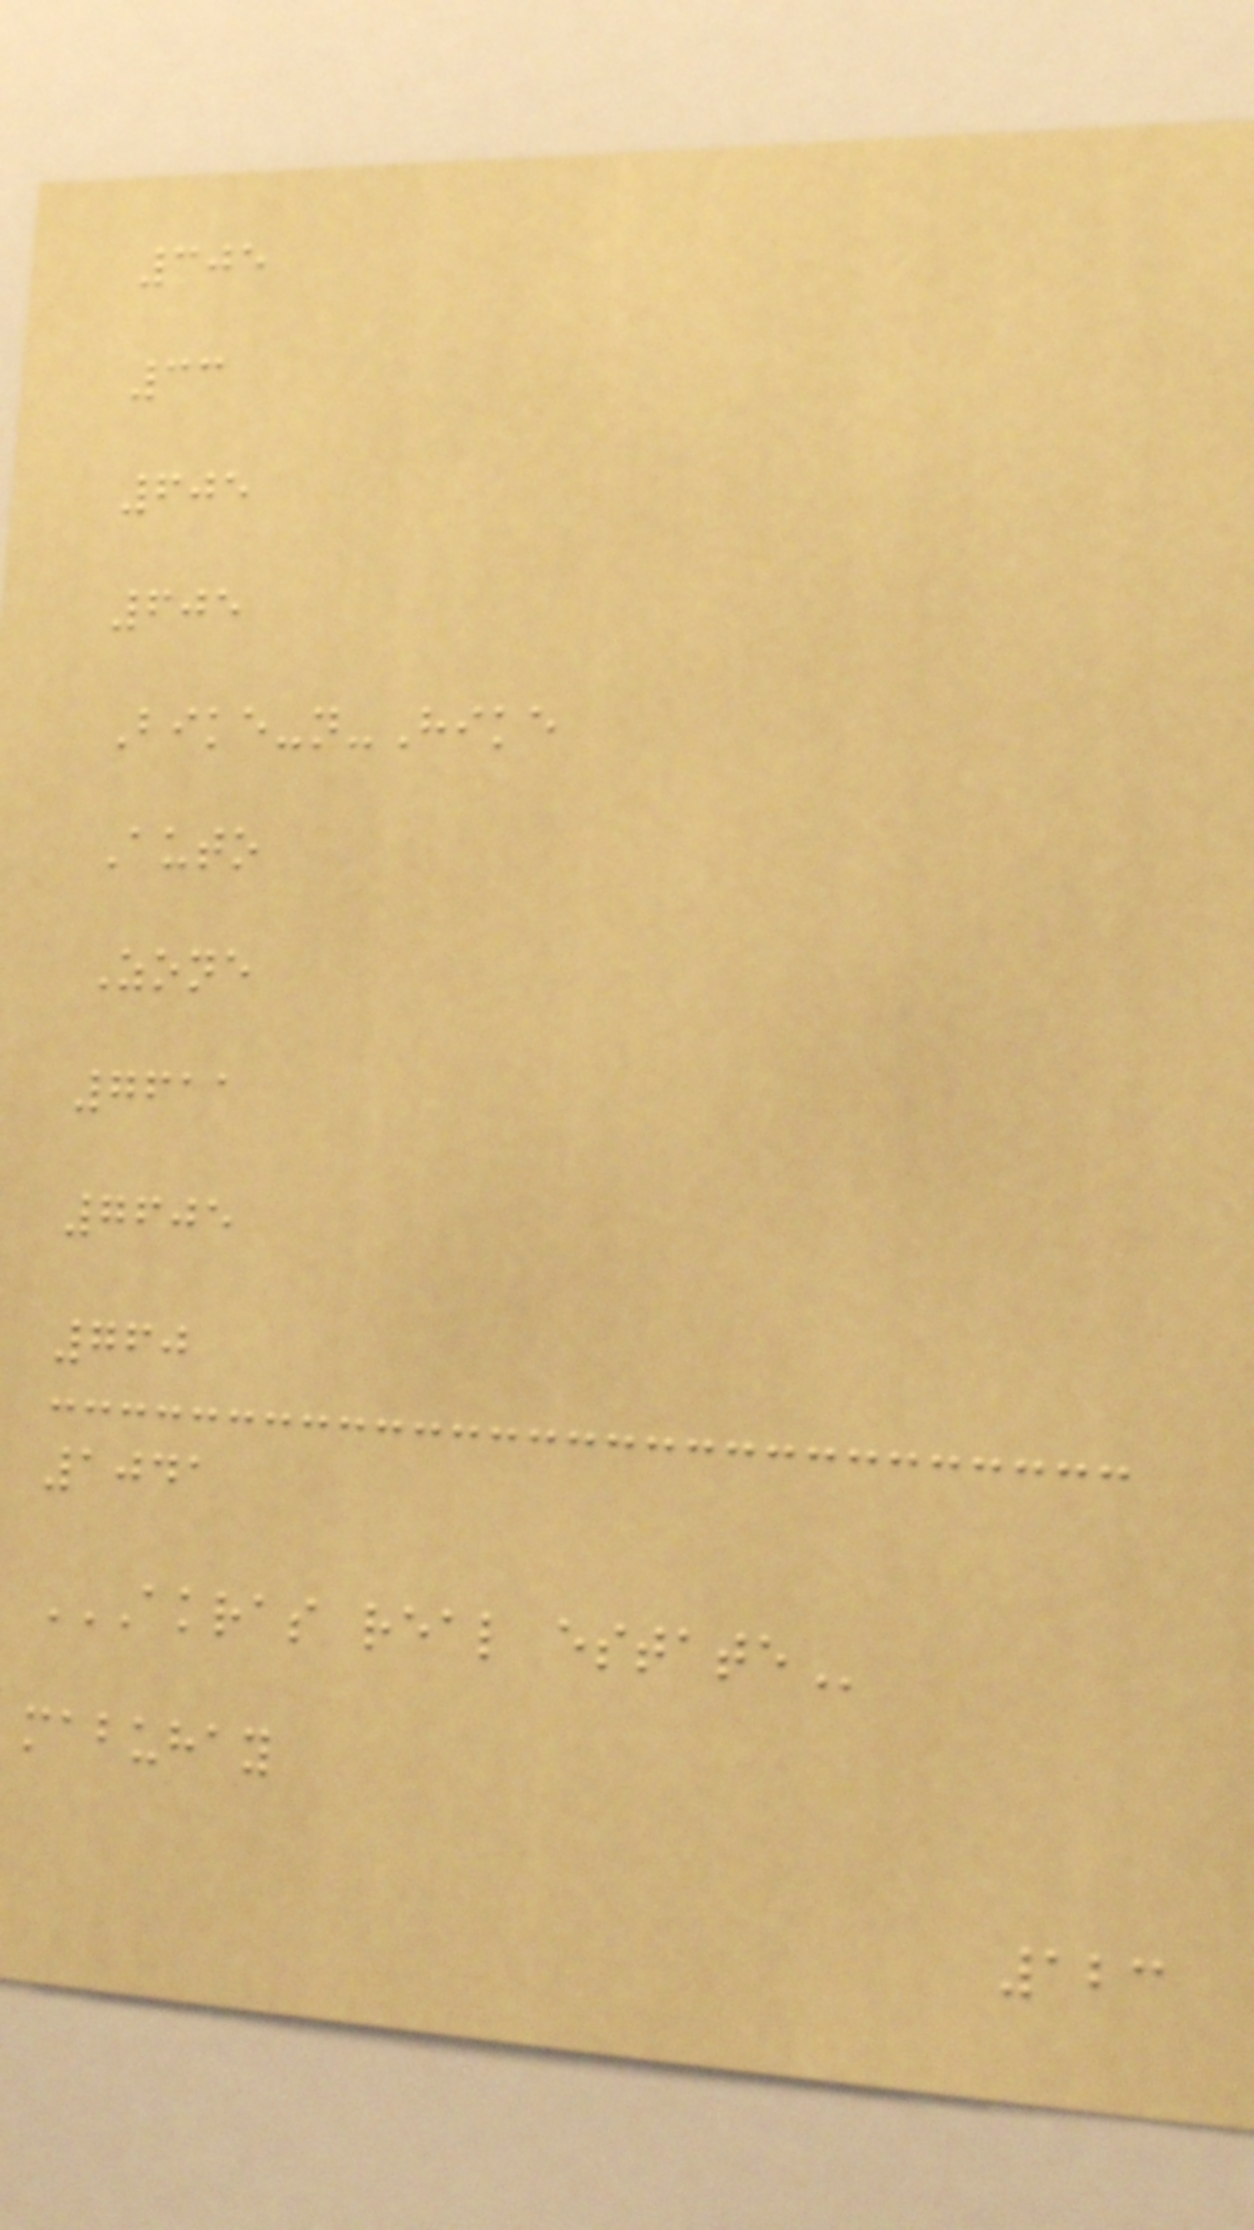305
33
605
605
Bike-n-Hike
Auto
Zone
7611
7605
760
1041
AKRAS REAL ESTATE
mabuhay
123
